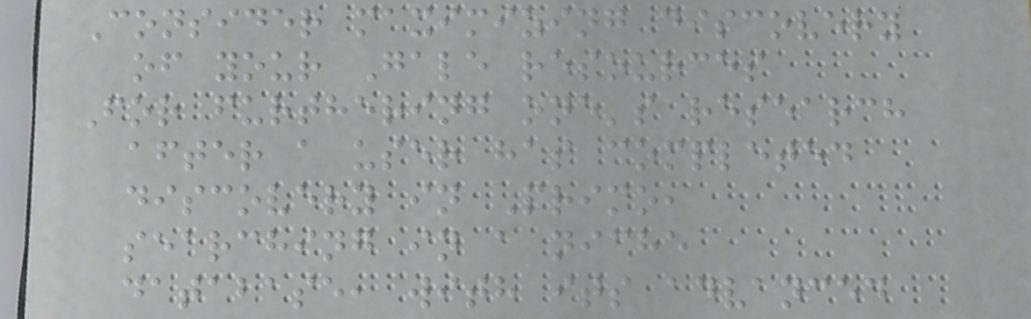Consider maximizing discovery
of your Gale resources
For furthering one's research
after a user has completed
discovery in Primo,
searching in a niche
database, with its advanced
